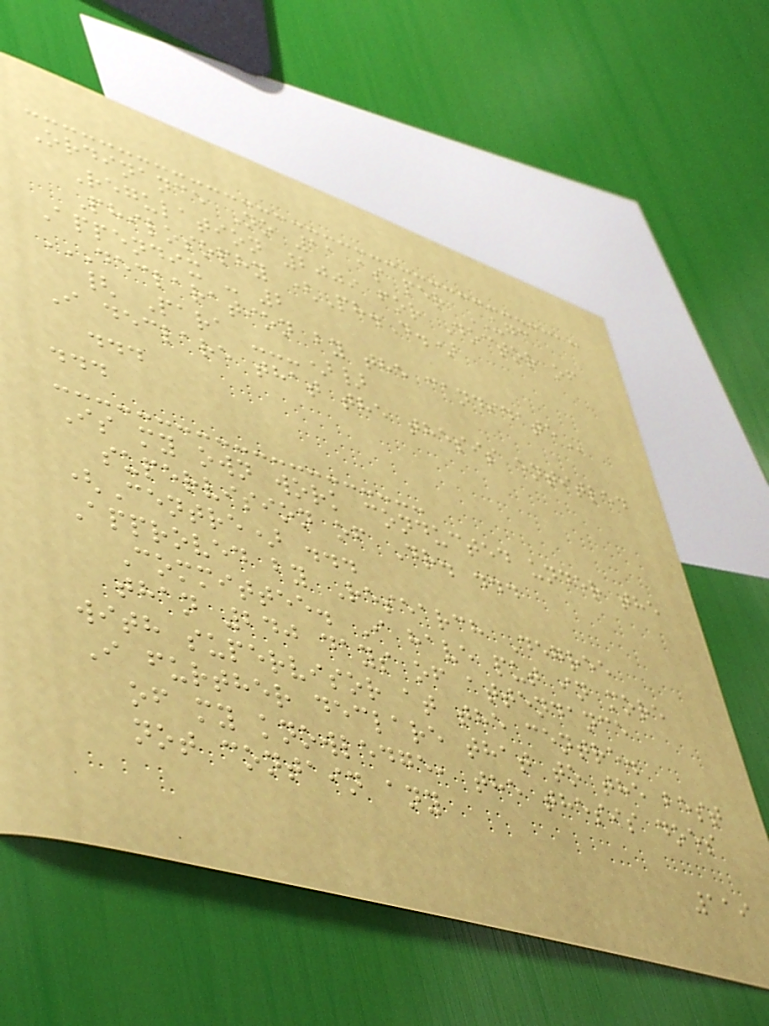Ordinance No 11 as per UGC
Regulation 2009 for Doctor of
Philosophy (Ph.D.)
Appendix - 2
DECLARATION BY THE CANDIDATE
{ Para ---)}
I declare that the thesis entitled
...
...
Is my own work conducted under the
supervision of Dr. ...
(Centre) ...
Approved by Research Degree
Committee. I have put in more
than 240 days of attendance
with supervisor at the centre.
I further declare that to the best
of my knowledge, the thesis does
not contain any
119
